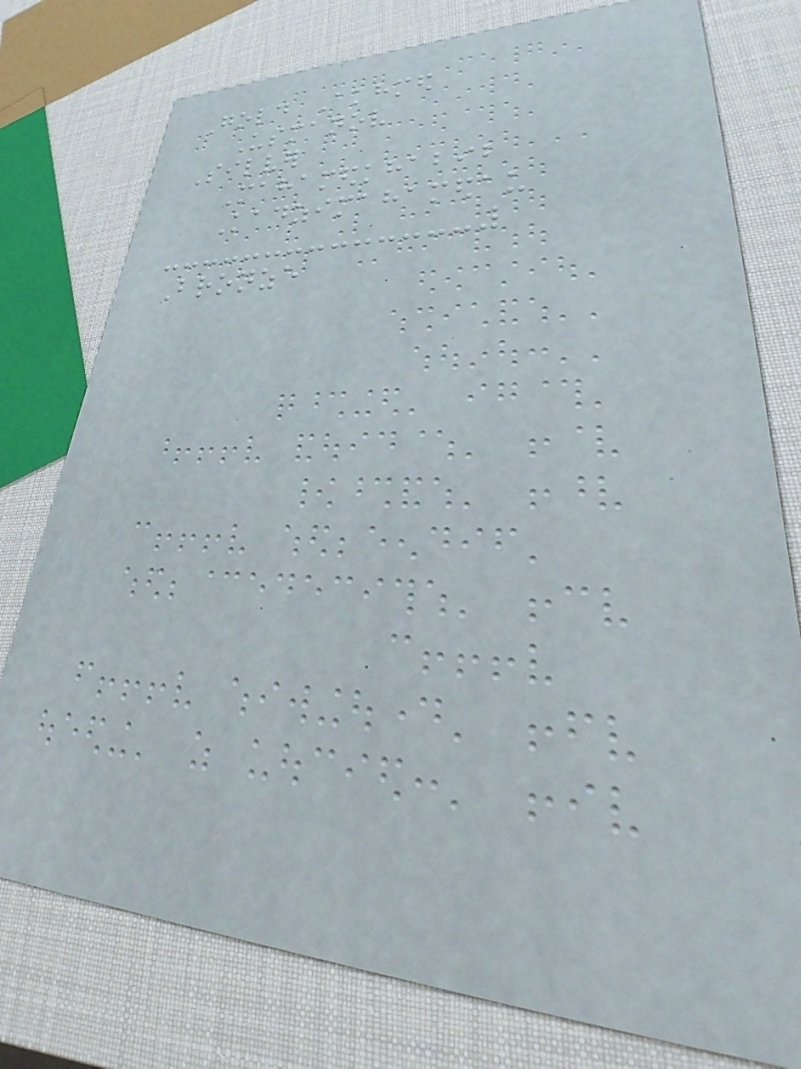Gold Akhmed
Usmanov
Silver
Mahamedkhabib
Kadzimahamedau
Bronze
